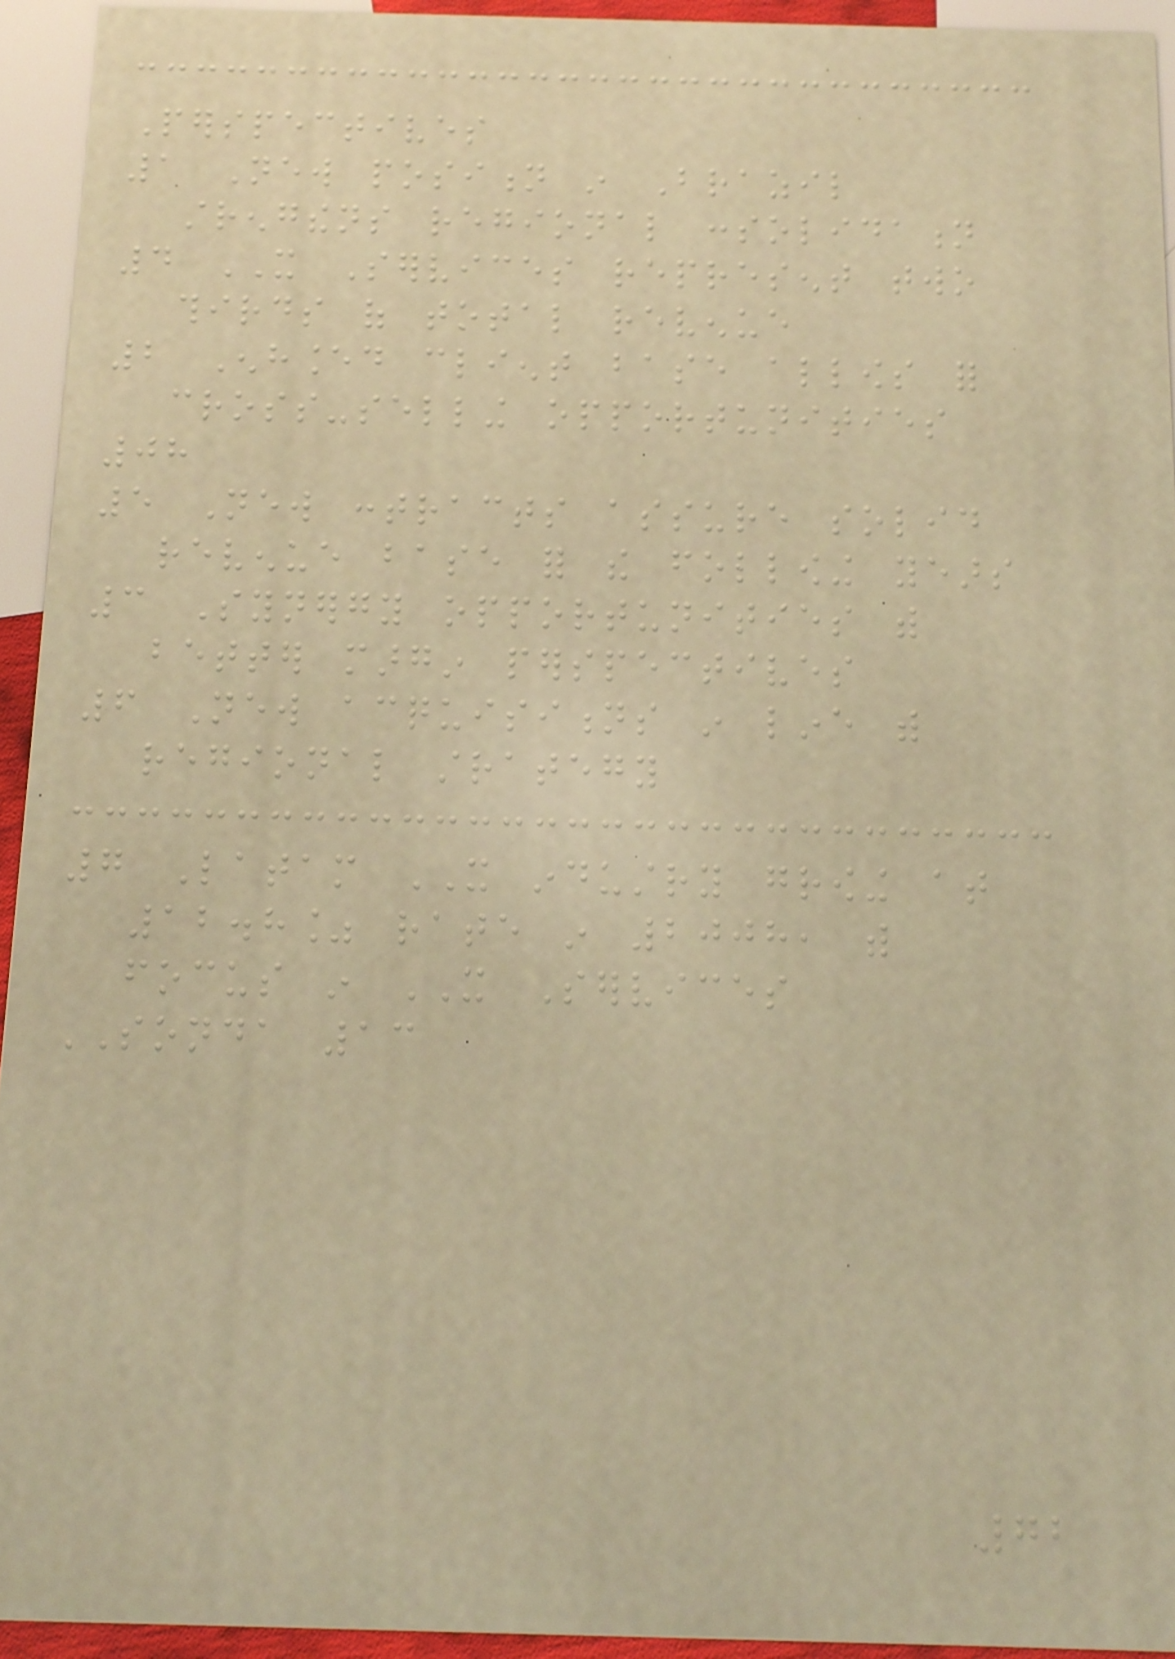Perspectives
1 New position in Brazil
strengthens regional consolidation
4 IT Services represent two
thirds of total revenue
2 Enhanced client base allows for
cross-selling opportunities
08
5 New contracts assure solid
revenue base for the following years
3 Synergy opportunities with
better margin perspectives
6 New acquisitions in line with
regional strategy
7 Latam IT industry growing at
12.8% rate in 2008, with
focus in IT Services
SONDA 13
72
